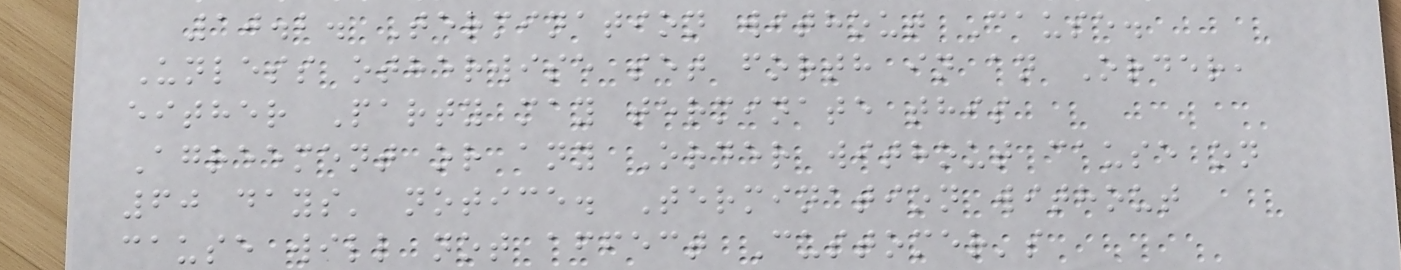10.2. Termination without Cause.
Unless otherwise set forth in an Order,
either Party may terminate this
Agreement or any Order without cause on
60 days' notice. Termination without
cause will not affect Customer's
